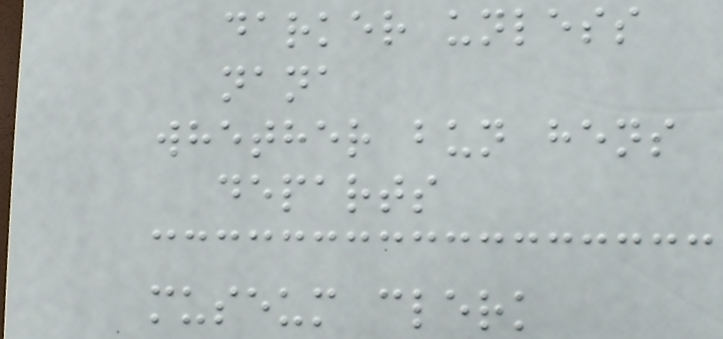darker unless
nana
whether bun hens
departs
museum clerk
